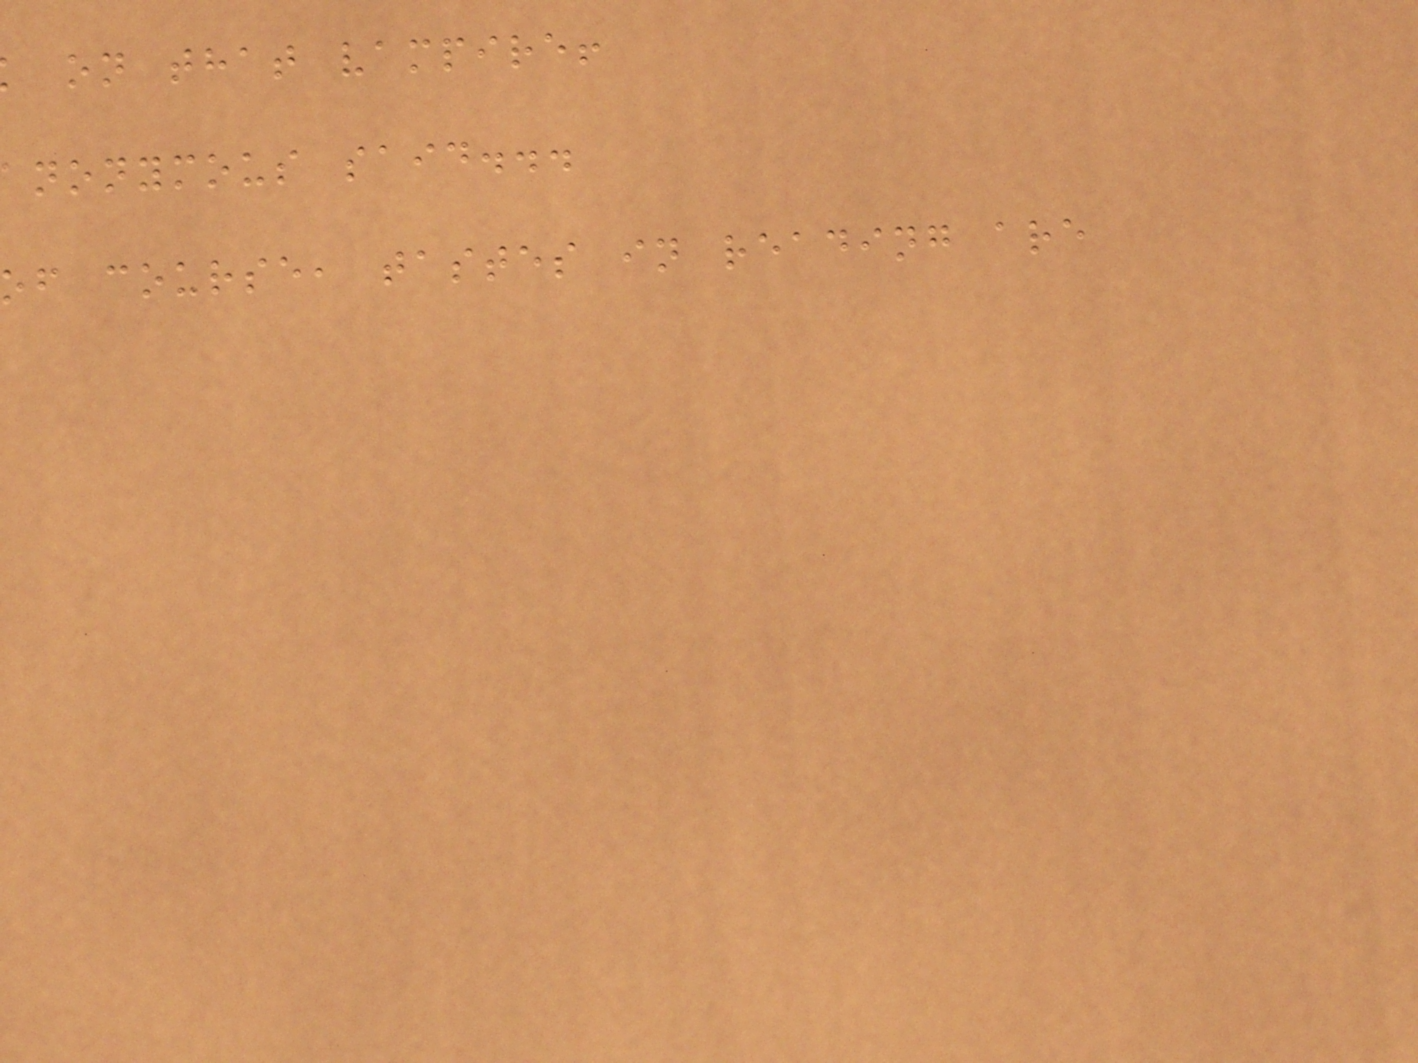on that vampire!
nonymous said...
of course, tastes in reading are
